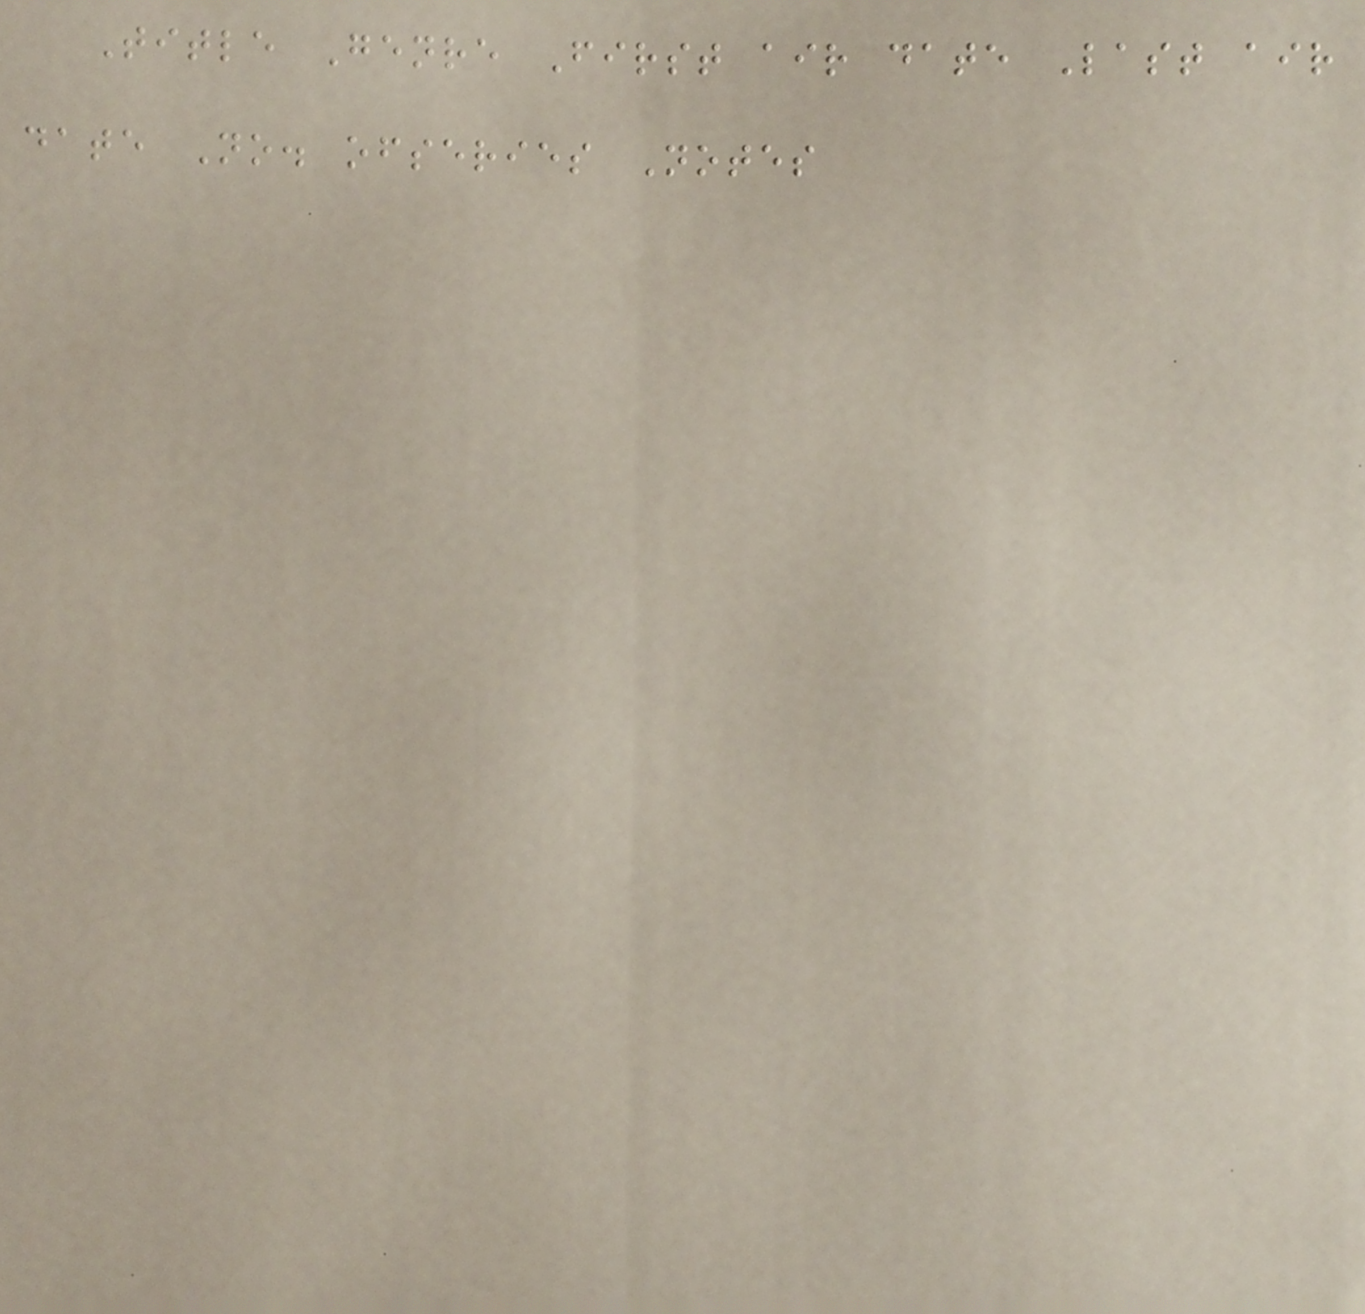Title Genre First air date Last air
date No. ofseries Notes
